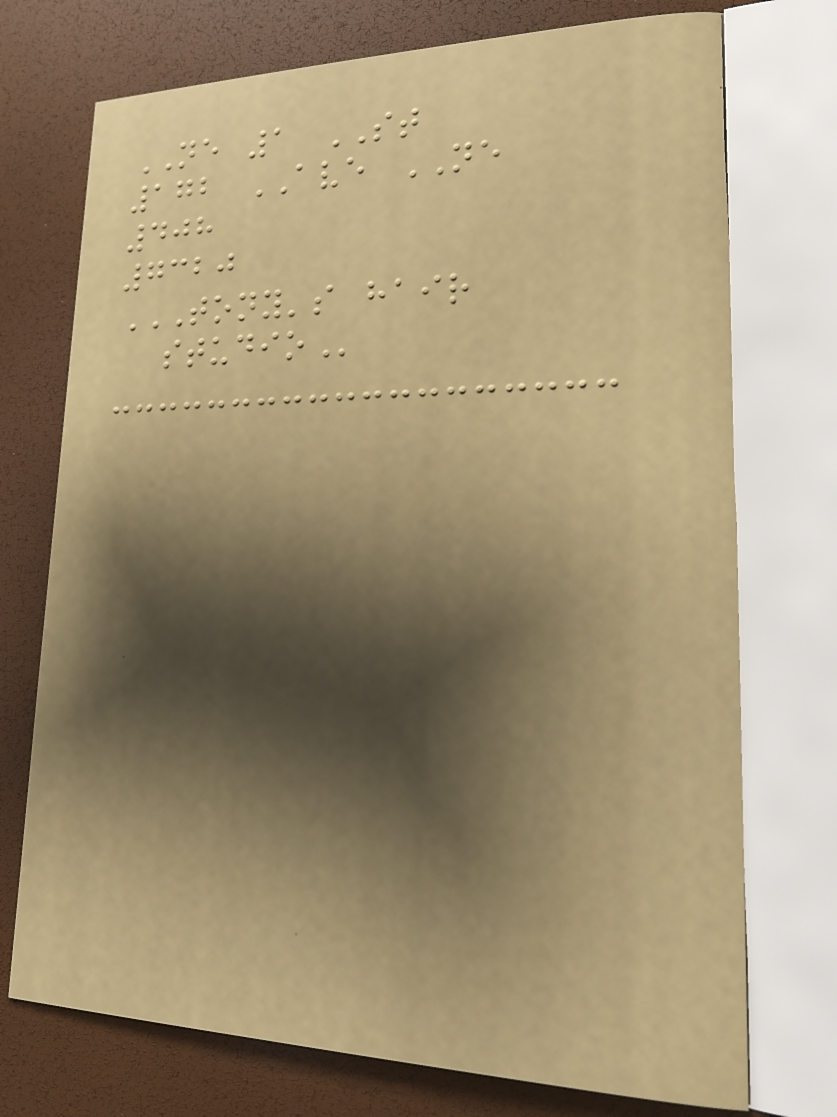NE 1 ST
172 AVE NE
408
7320
TONY'S HAIR
STUDIO
